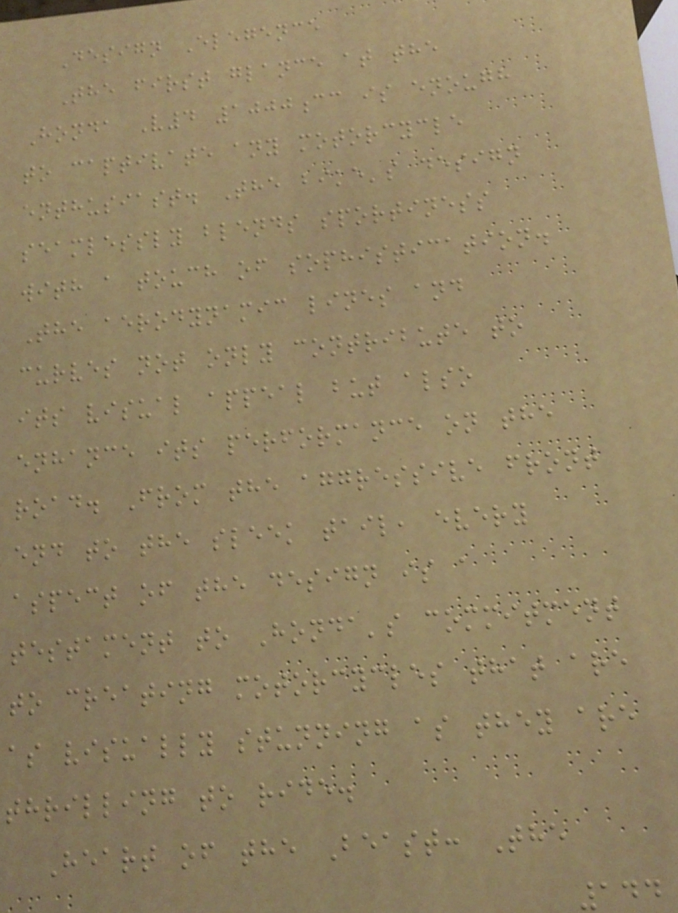Design Elegence
The first glance at the
Honda V4 1000cc is enough
to captivate any motorcycle
enthusiast. The bike's design
seamlessly blends sportiness
with a touch of sophistication.
The aerodynamic lines and
curves not only contribute to
its visual appeal but also
enhance its performance on the
road. From the aggressive front
end to the sleek tail, every
aspect of the design is a
testament to Honda's commitment
to creating motorcycles that are
as visually stunning as they are
thrilling to ride.
Heart of the Beast: The
144
